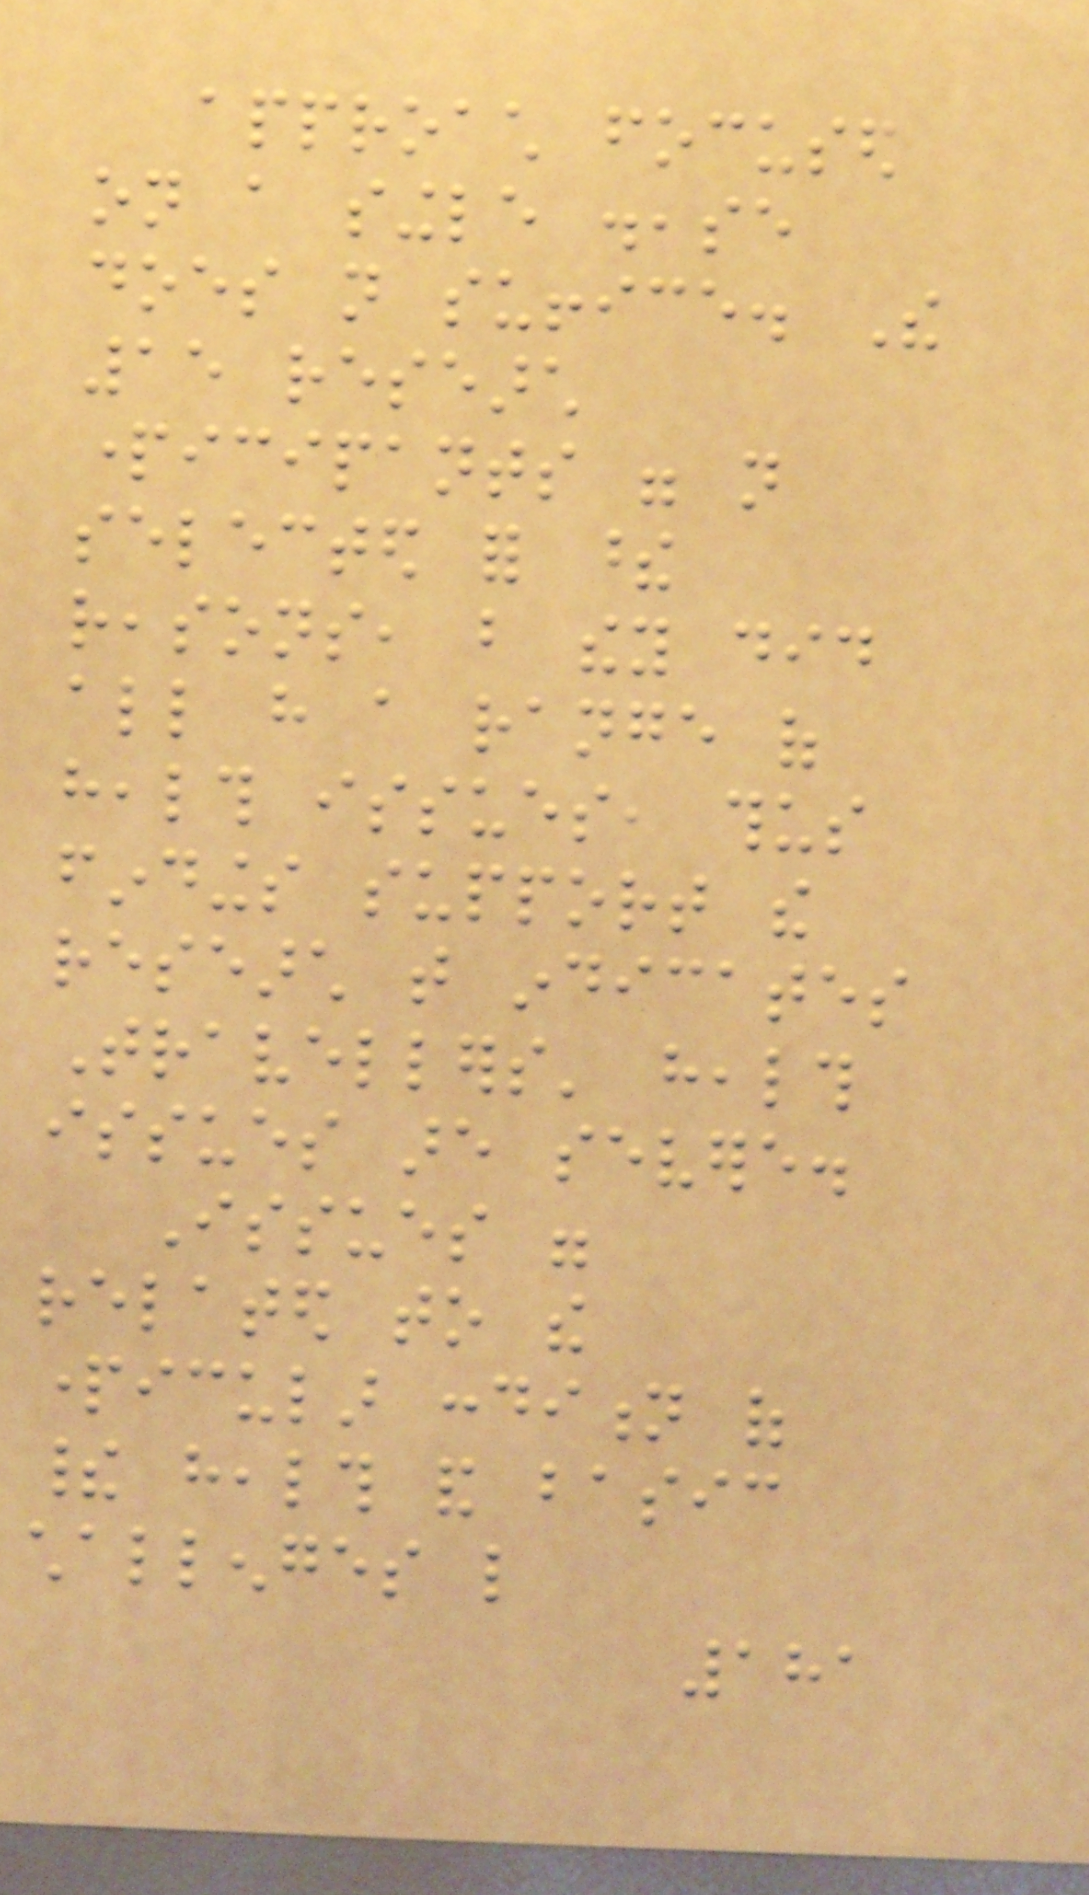approach focused
on a single disease
does not suffice. The
15 research
participants were not
selected for these
reasons, but they did
all have a range of
health issues, thus
findings support the
research that indicates
Travellers' health
issues are severe.
Issues were
related to the
particular condition of
their health and basic
challenges like
181
